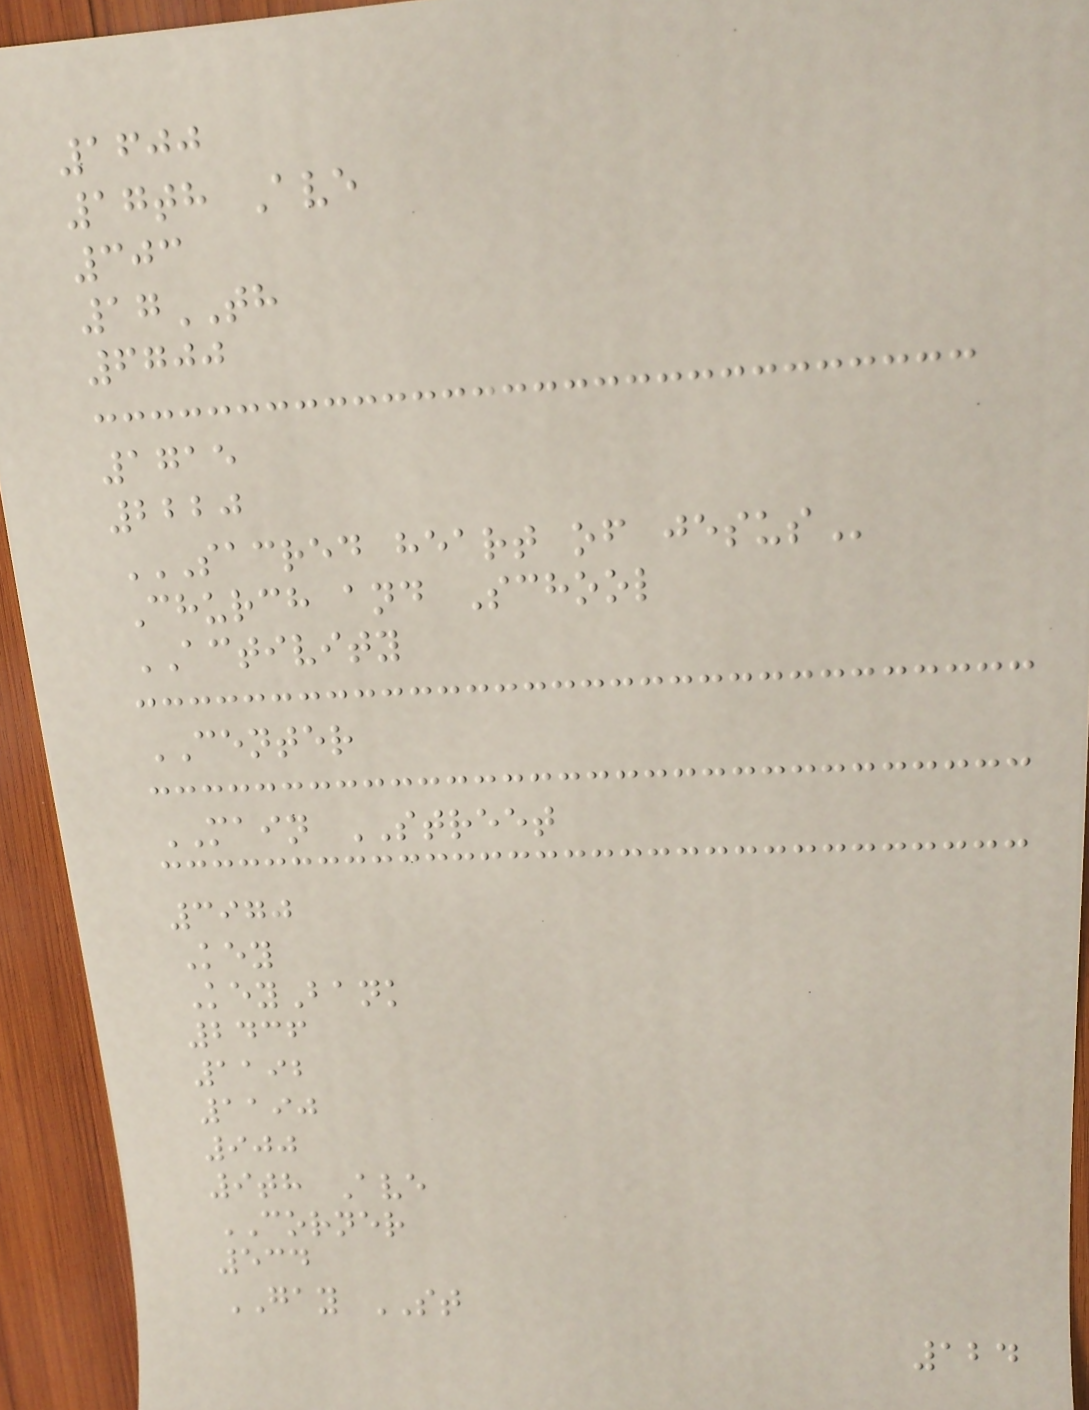1600
17th Ave
303
17TH
6700
1715
2220
SACRED HEART OF JESUS
Church and School
ACTIVITY
CENTER
MAIN STREET
3970
Key
KeyBank
2436
1192
1190
900
9th Ave
CORNER
534
GAY ST
124
